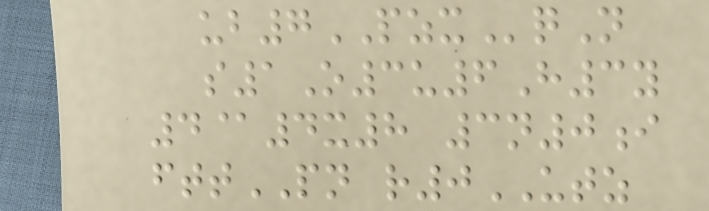ub7PZXqN
s1O3u6H3y
4@4x8 3n0i
fttPN r0UTZ
